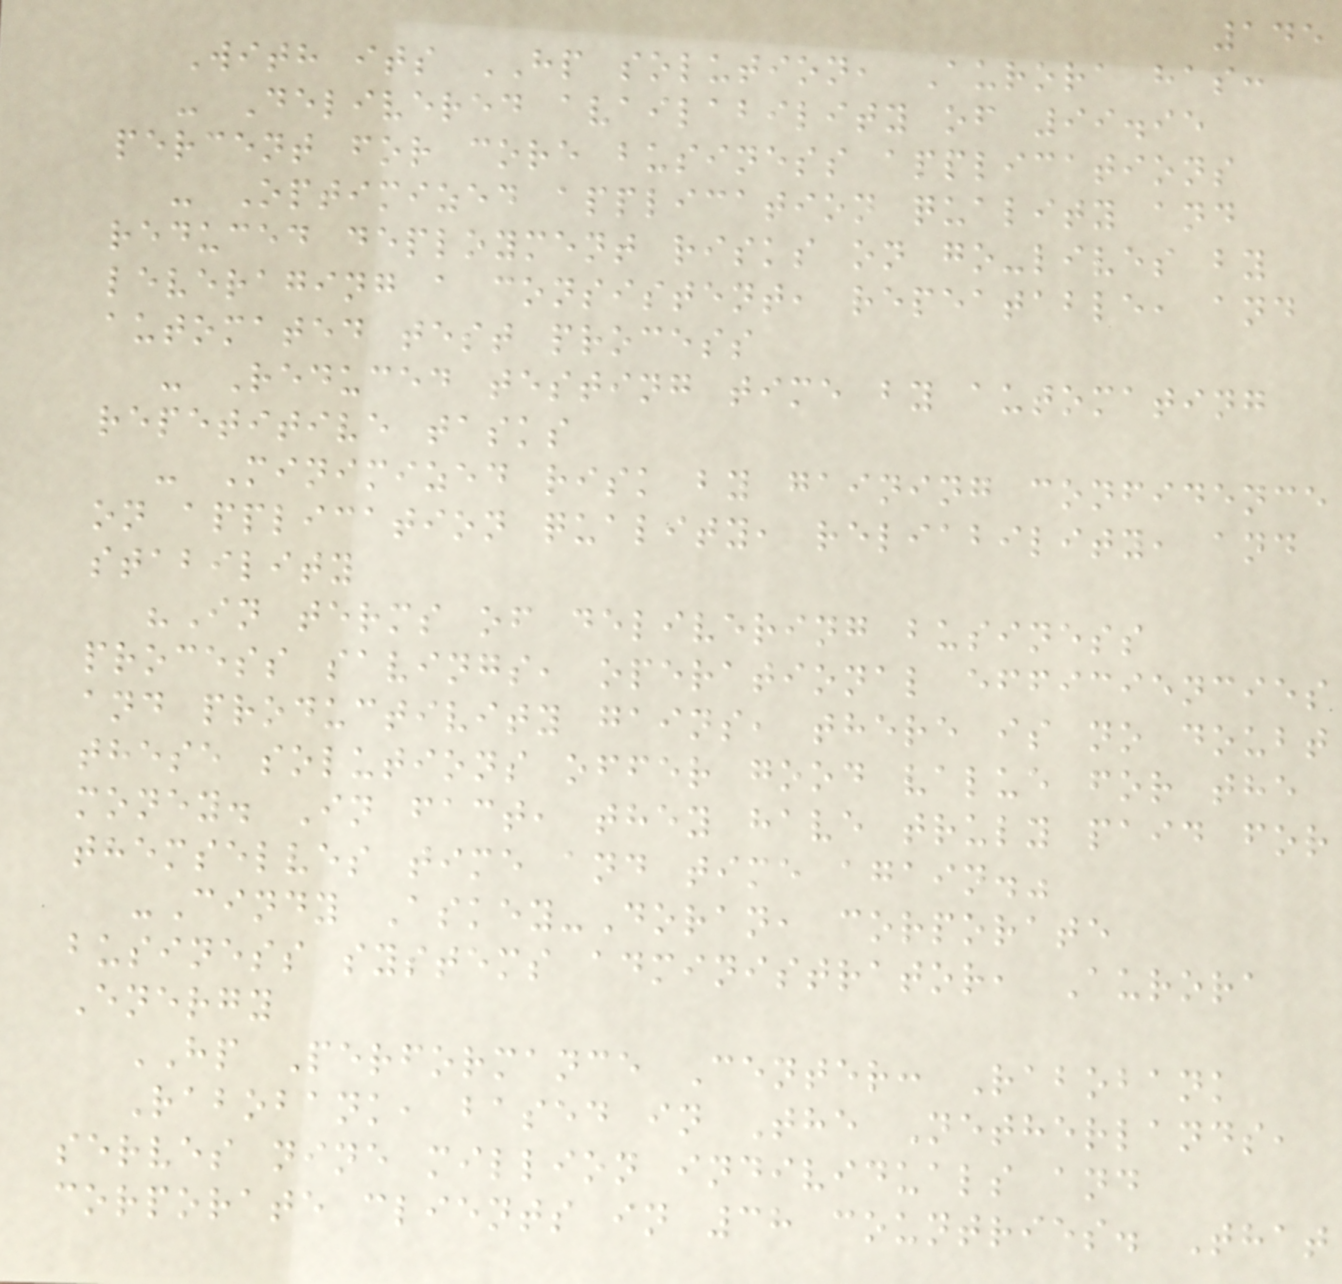145
With its HP solution, Aurora has:
- Delivered availability of 99.95
percent for core business applications
- Optimized application quality and
reduced deployment risks on go-lives by
leveraging a consistent, repeatable, and
automated test process
- Reduced testing time by automating
repetitive tasks
- Minimized risk by gaining confidence
on application quality, reliability, and
stability
"In terms of delivering business
process savings, operational efficiencies
and productivity gains, there is no doubt
these solutions offer good value for the
money. In fact, they have truly paid for
themselves time and time again."
-Cindy Askey-Doran, corporate
business systems administrator, Aurora
Energy
HP Performance Center: Rabobank
Rabobank, based in The Netherlands,
serves nine million individuals and
corporate clients in 38 countries. That
